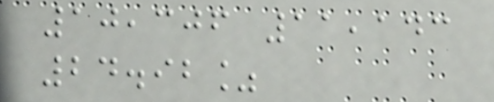10,306 11,143
24.92%
